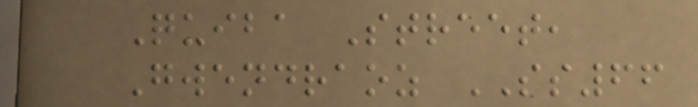Quiba Street,
Gwendraoz SS66
